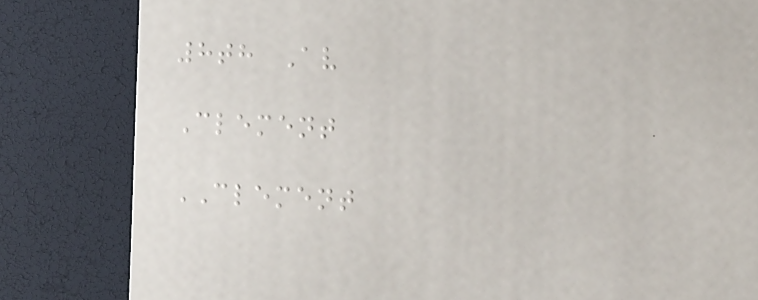8th Av
Clement
CLEMENT
